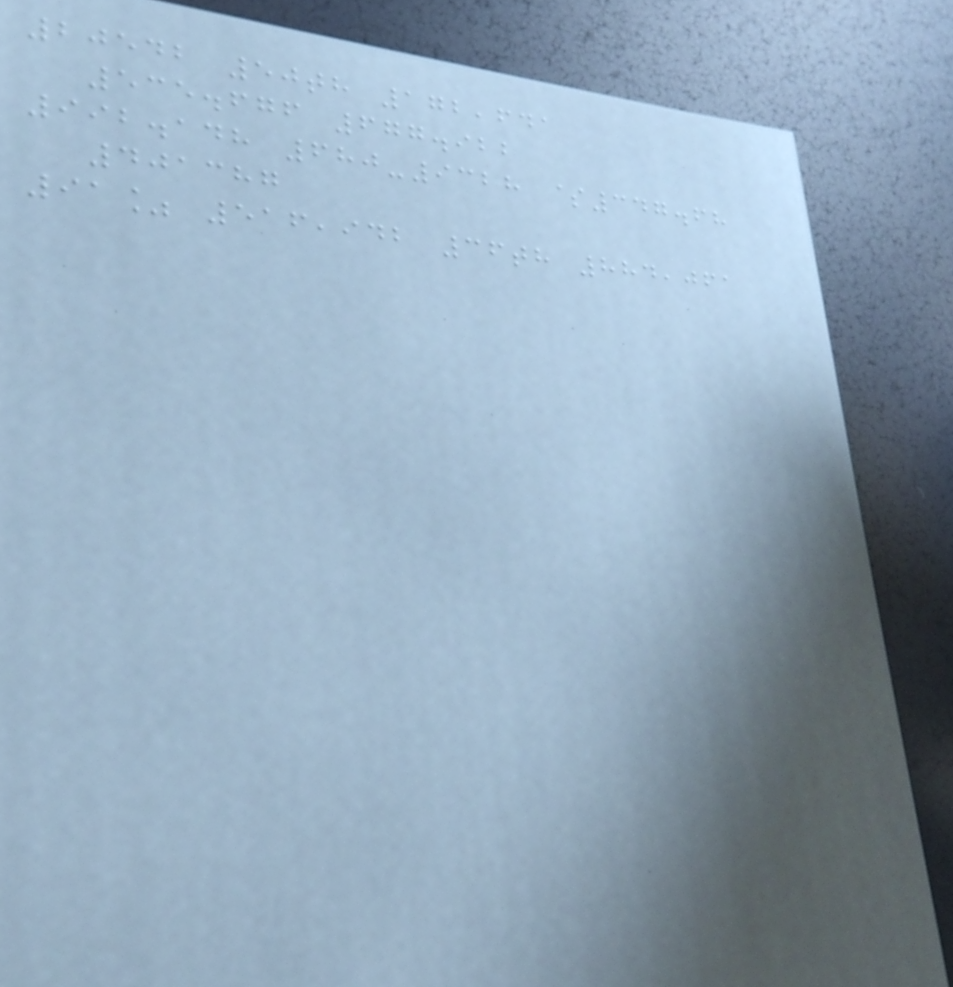20542 50th 172,641
535.676 677.922
992.148 680-9328 $347.68
401387
91% 516,942 36th 884,061
